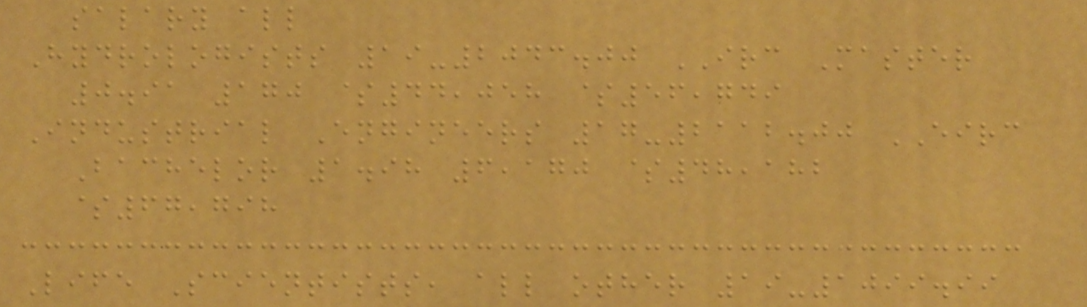salary all
Hydrologists 19-2043.00 IRC Master
0.91 170 $44,058 $56,749
Industrial Engineers 17-2112.00 EIRC
Bachelor 1.98 6,170 $48,182
$67,798
Life Scientists, all other 19-1099.99
